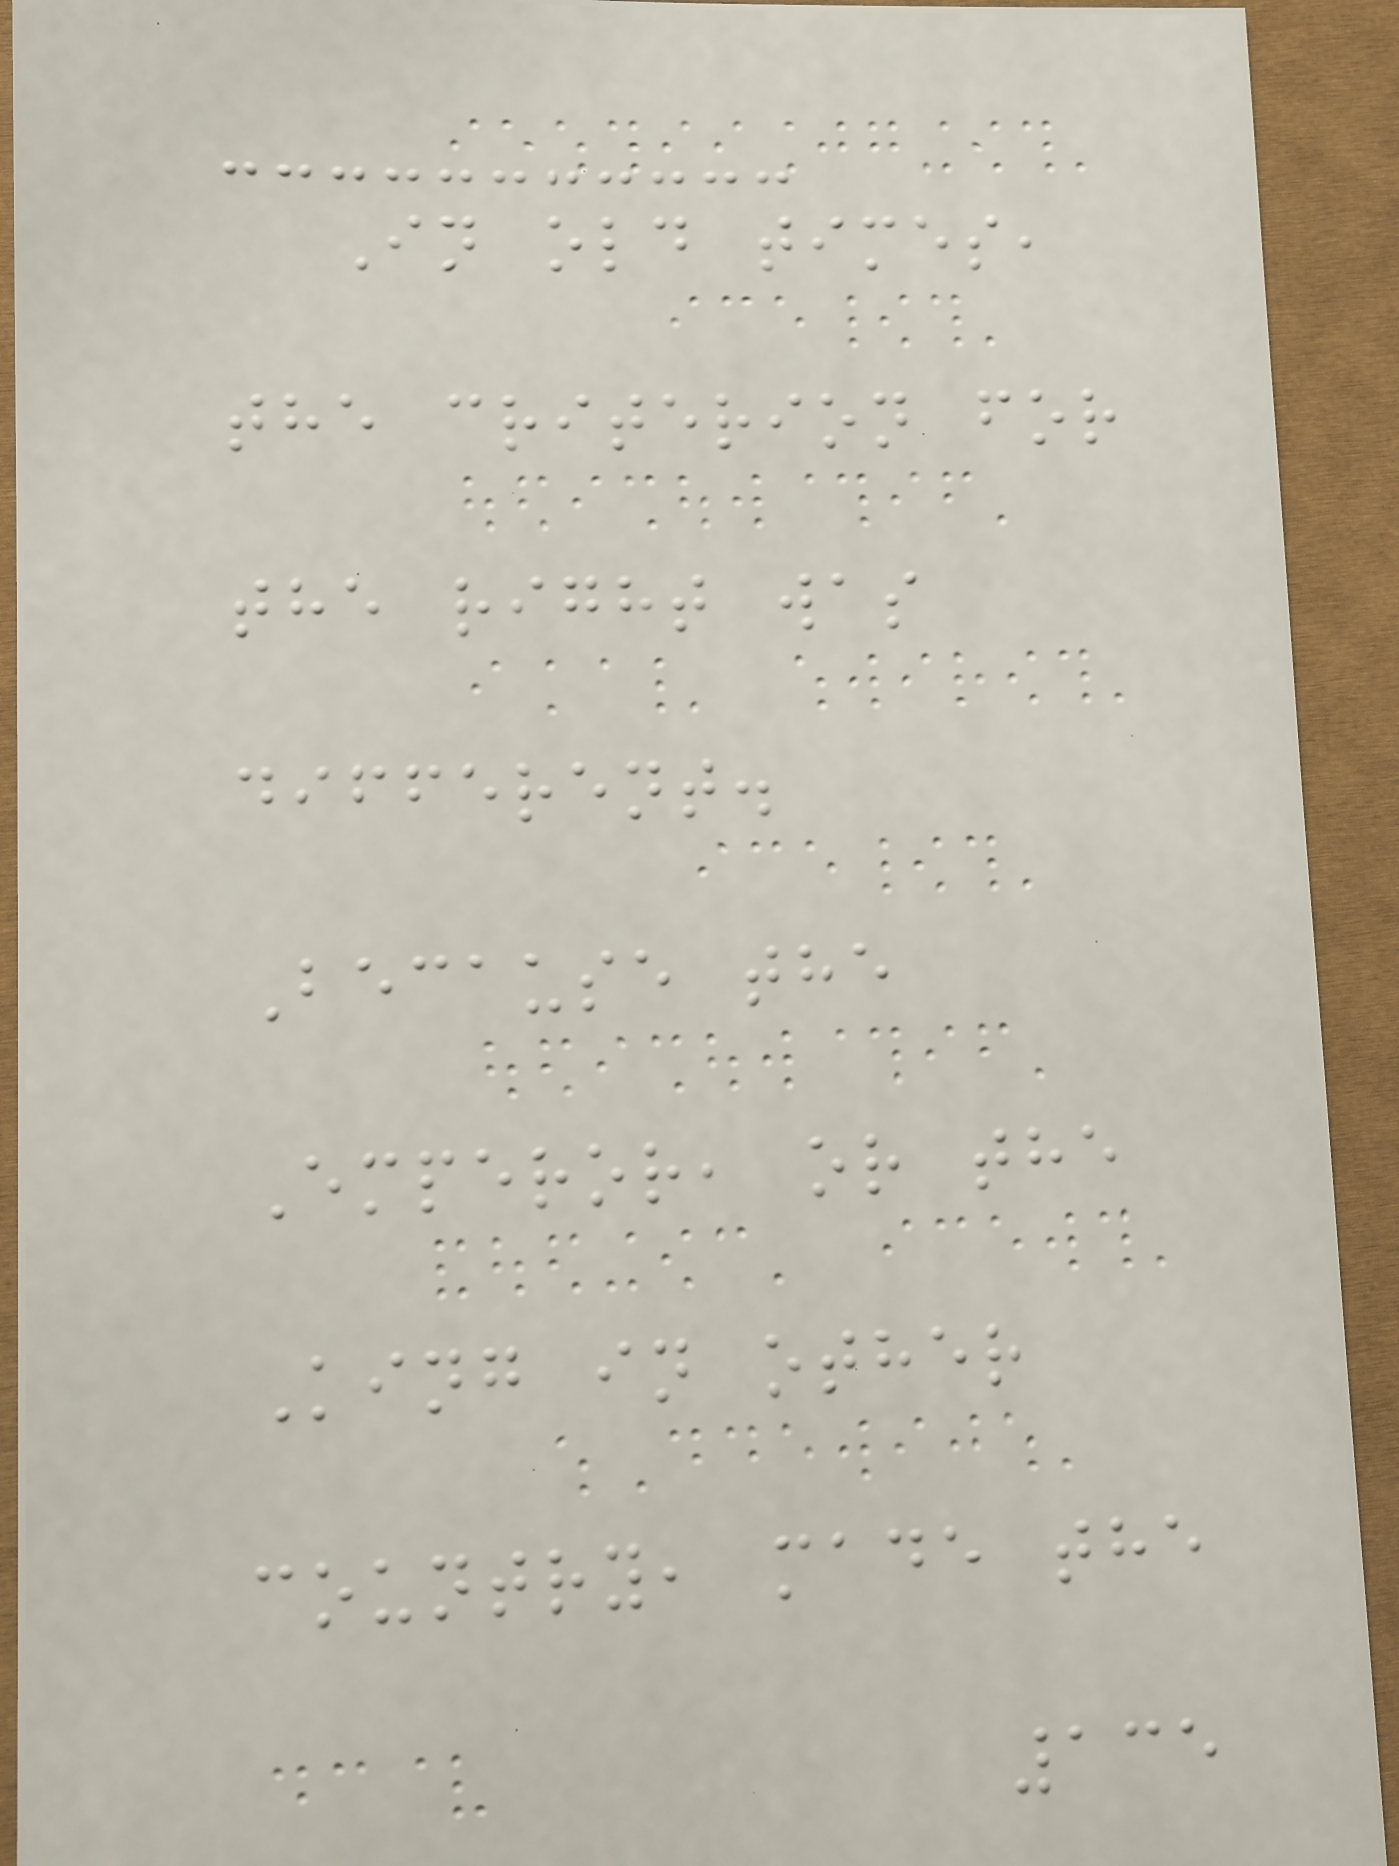In old times,
the criterion for
the right was
different.
Because the
Emperor, or the
King in other
country, made the
135
